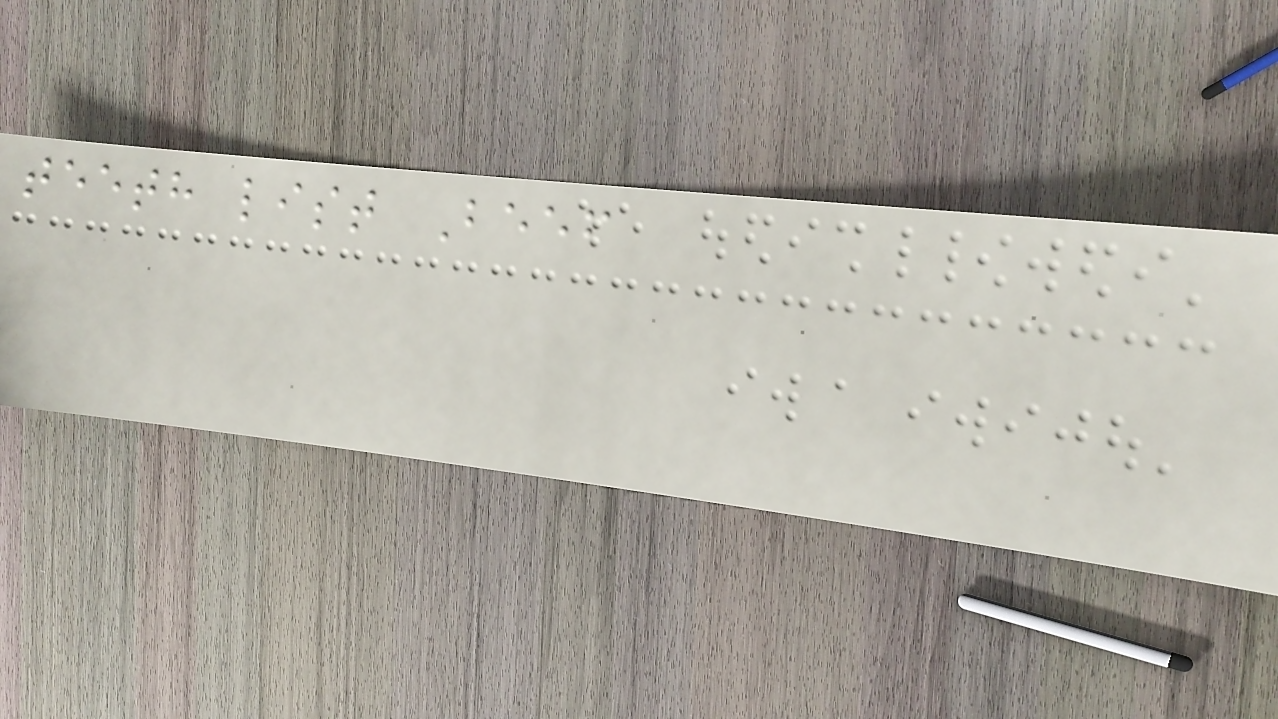teeth list Beef
